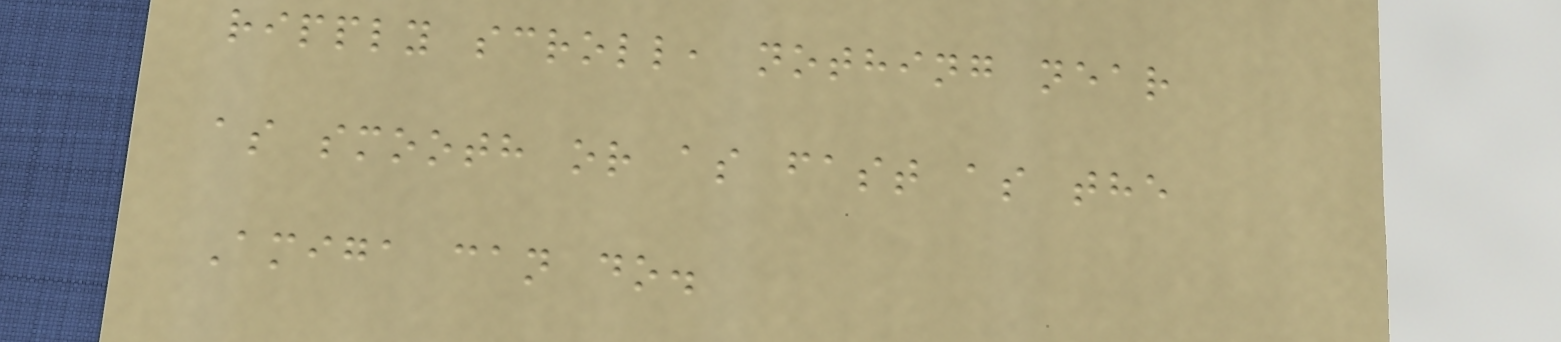ripply scroll, nothing near
as smooth or as fast as the
Amiga can do.
